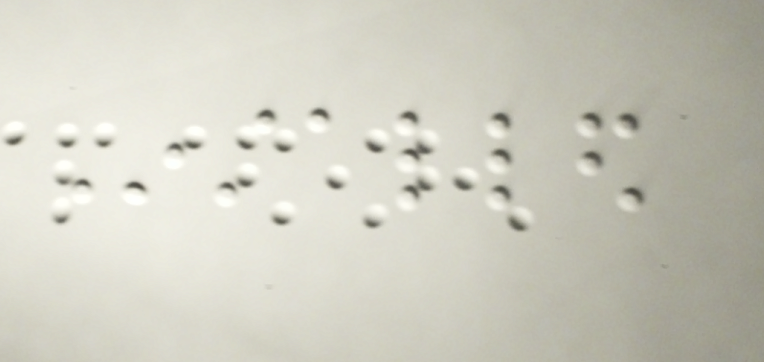Installed
